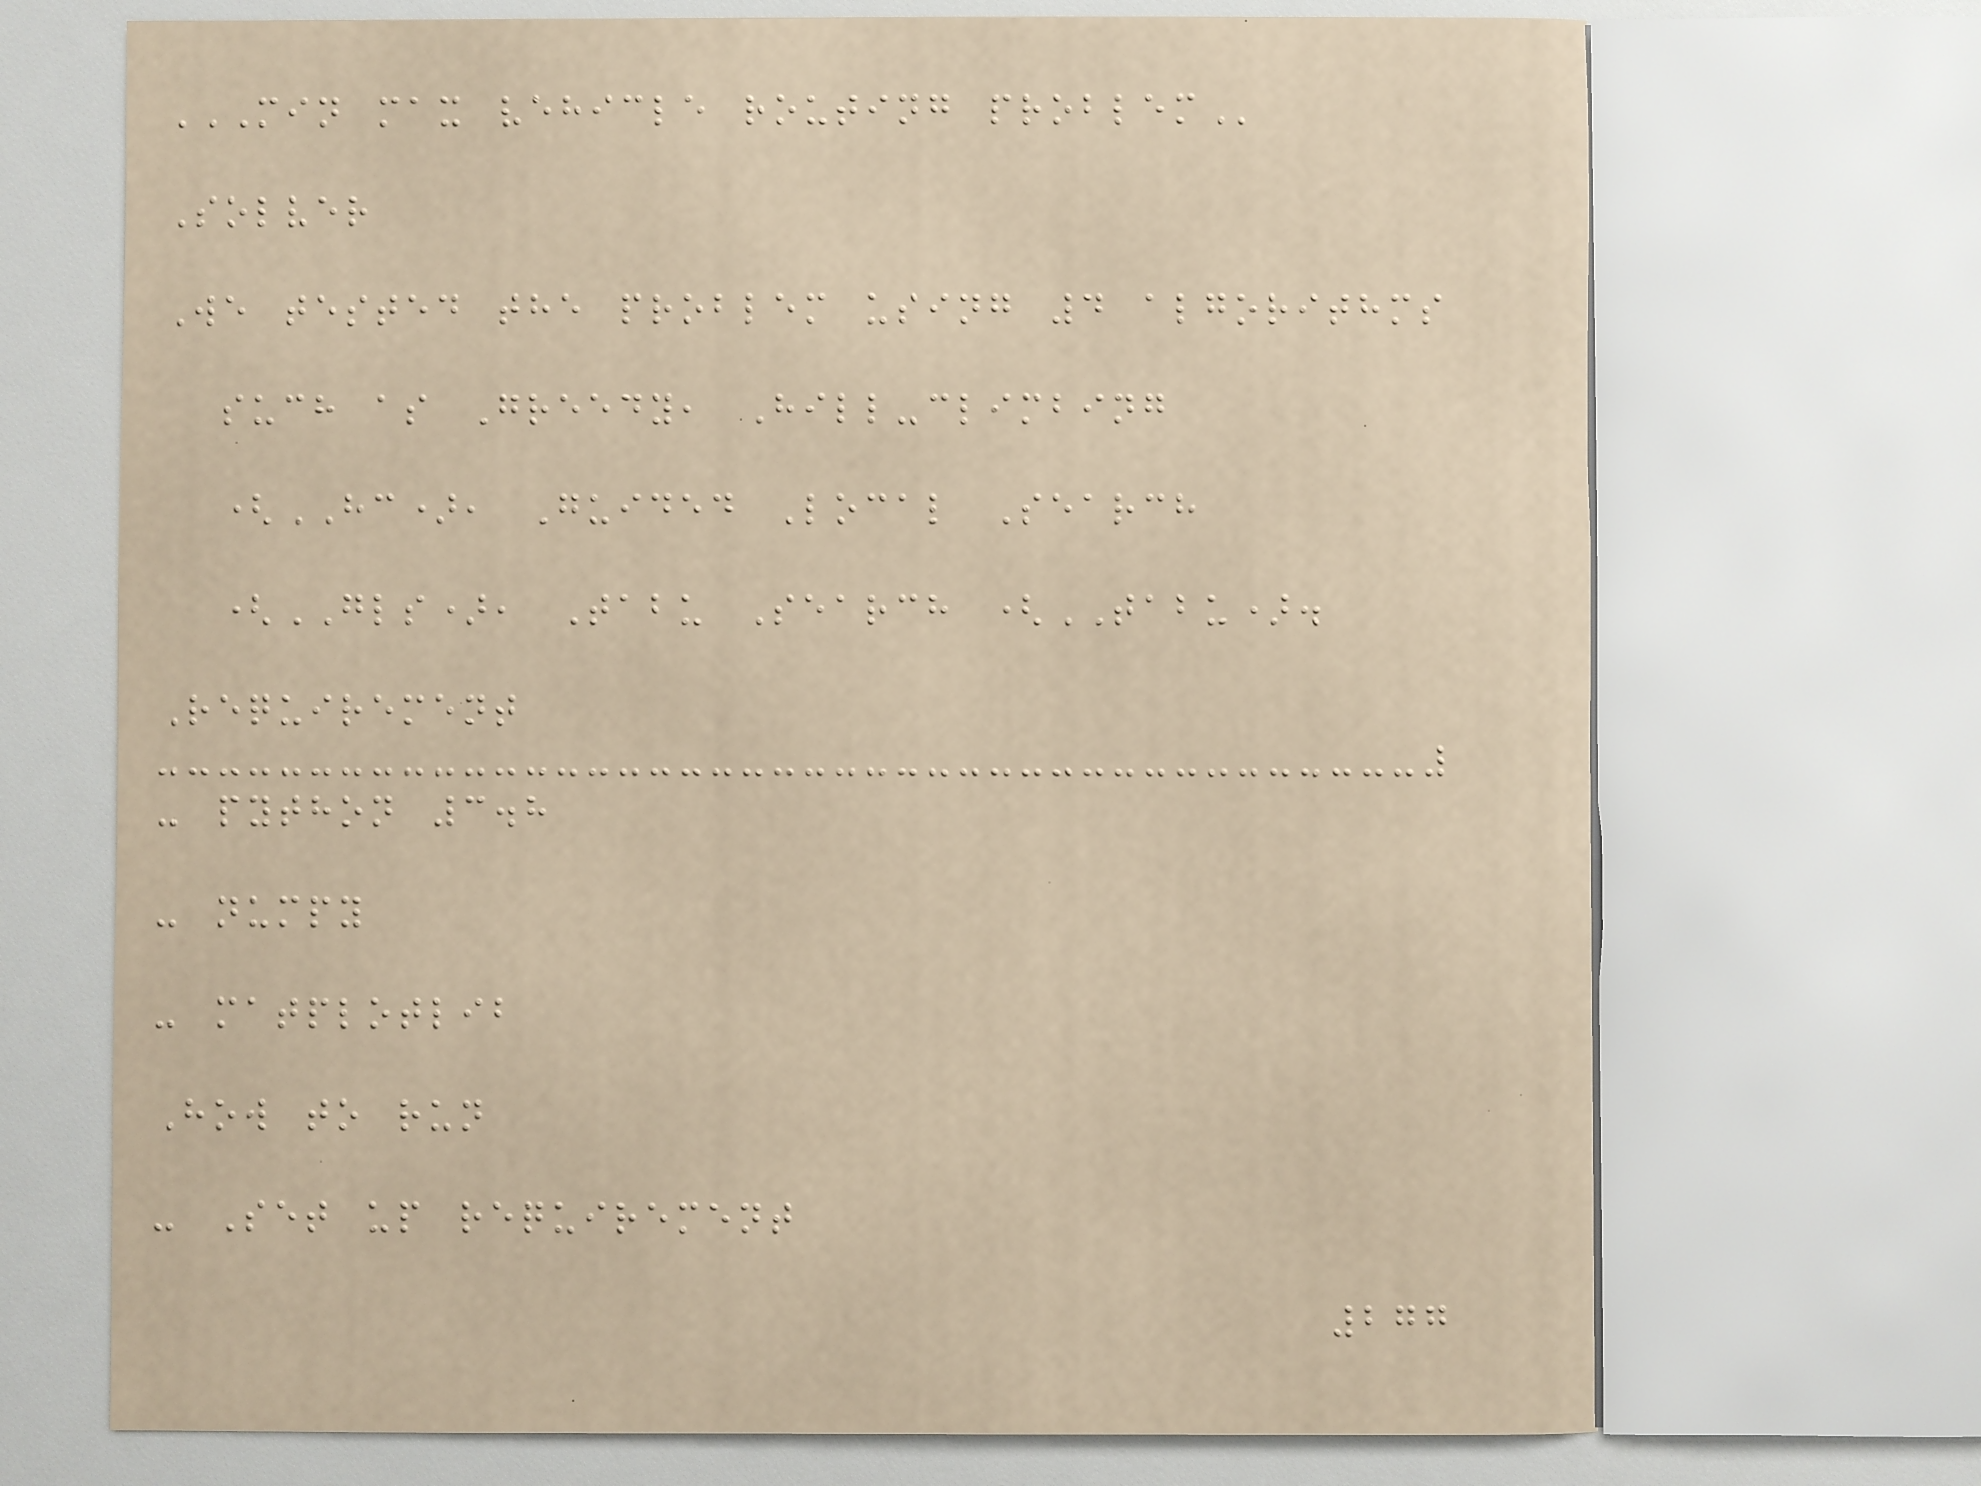MIN MAX VEHICLE ROUTING PROBLEM
Solver
We tested the problem using 4 algorithms
such as Greedy, Hill-climbing
(HC), Guided Local Search
(GLS), Tabu Search (TABU).
Requirement
- python 3.8
- numpy
- matplotlib
How to run
- Set up requirement
277
